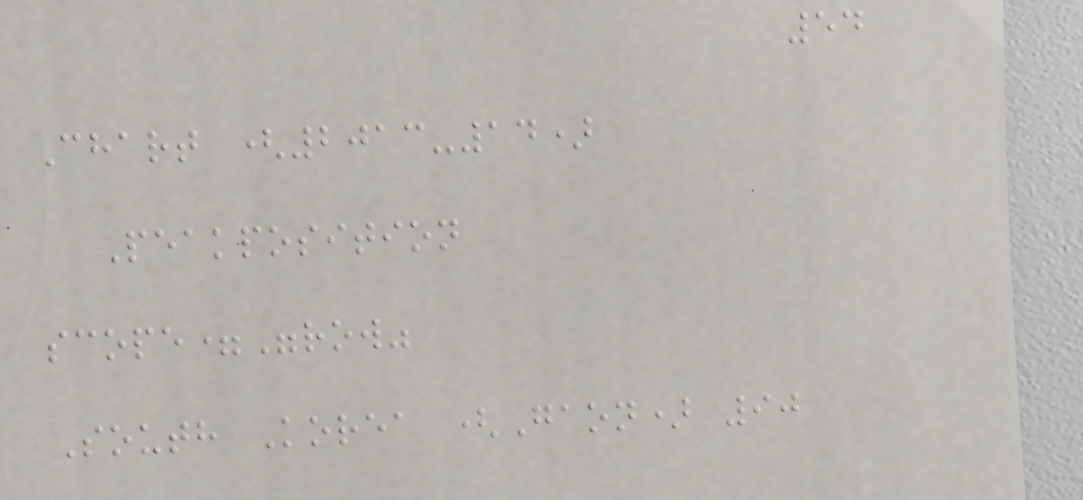54
Chart (2013-14)
Peakposition
scope="row"
South Korea (Gaon) 90
